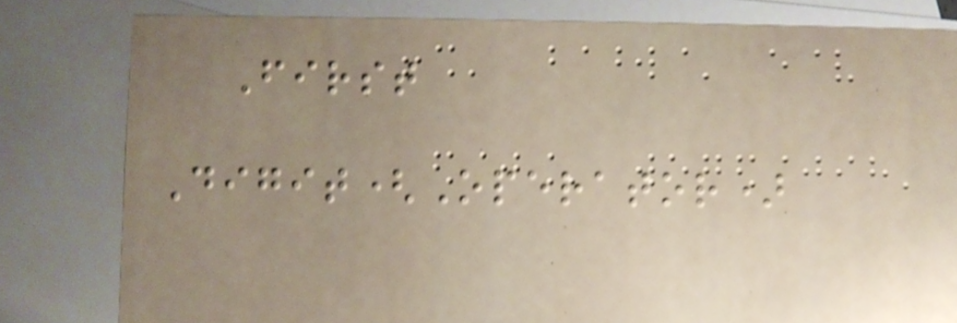First
Digit(Operator)
